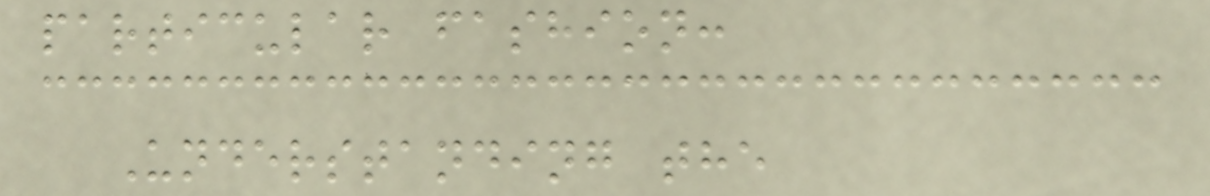particular fashion:
Understanding the
